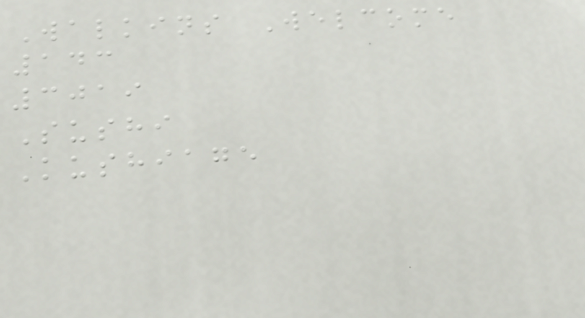Walkins Welcome
143
3019
Sushi
Kushiage
